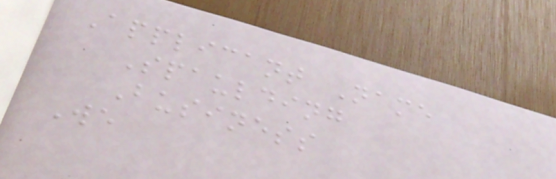Applicant Name
Spaulding
Business
We
